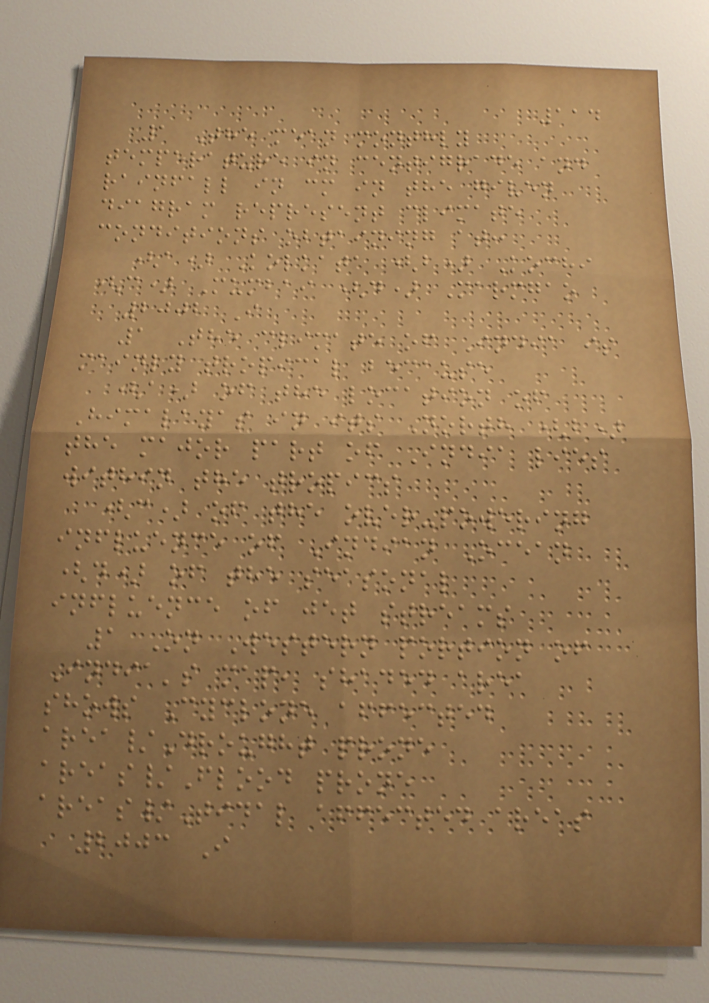114
1 The mean monthly
temperature in centigrade and
rainfall in cm in the given
diagram represent climate
conditions obtaining at:
(a) Kolkata (b) Kochi
(c) Mumbai (d) Marmgao
2002 I
1 The climate of India is
mainly tropical because
(a) of the location of
Himalayas in its North (b)
the major part of India lies
within the tropics
(c) of the over-powering
influence of Indian Ocean
(d) of the seasonal
influence of jet streams
1 On Western portion of
India's map, shaded area
shows Cyclone affected
area/Drought prone
areas/Flood prone
areas/Tidal affected areas
2003 I
